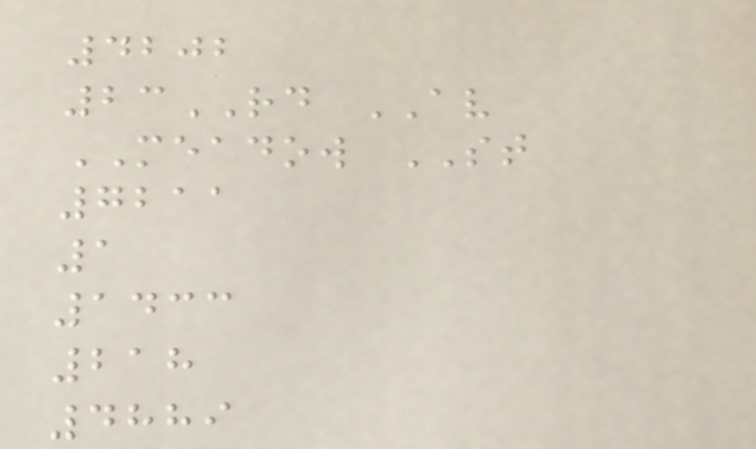4202
23RD AV
MEADOW ST
7211
1
1433
218
4889
